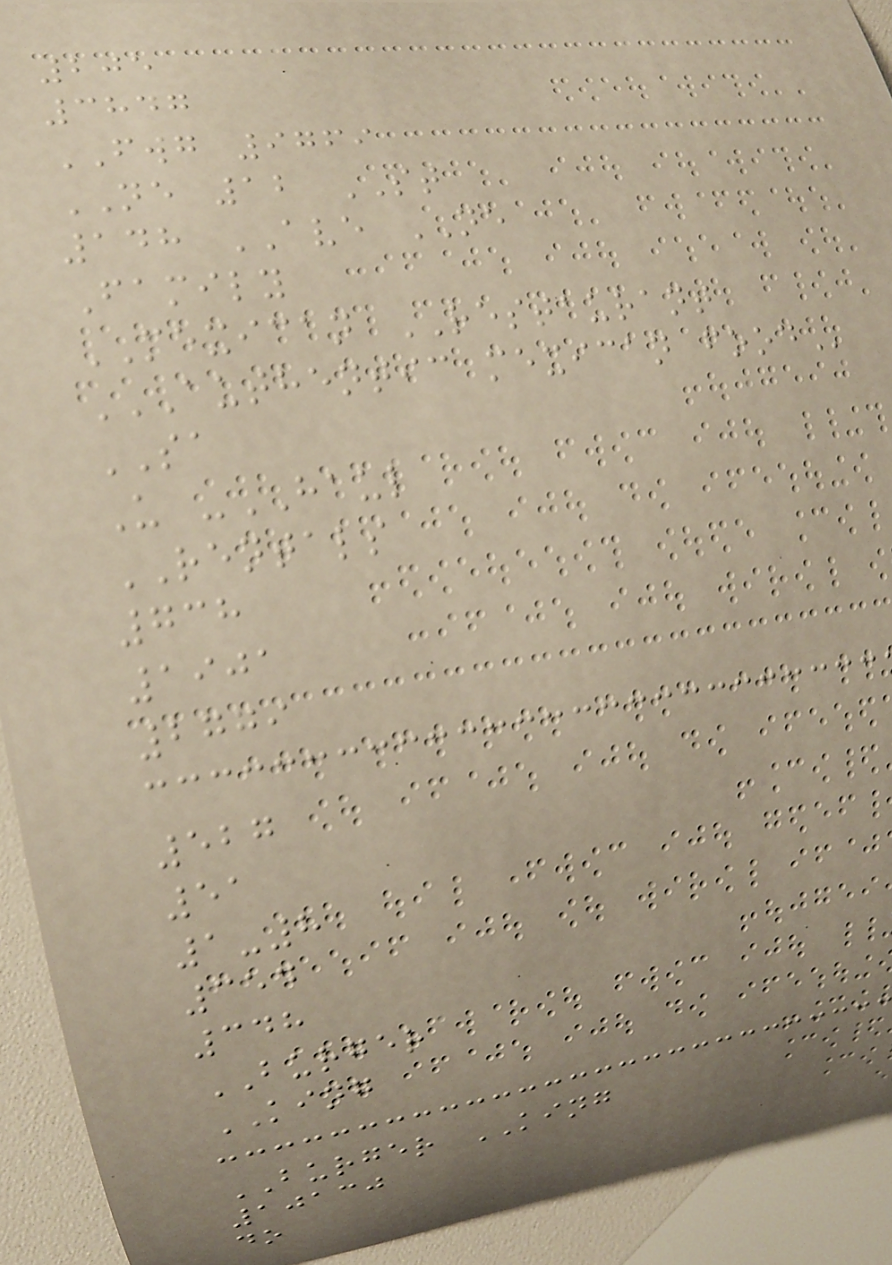205
3847
FWG 9769
NE 12 ST
148 AVE NE
Family
MEXICAN RESTAURANT
AUTHENTIC MEXICAN FOOD
SA
U -HAUL
RENTALS
738
1901
2779
527
51
1-8
354
348
BURGER
KING
BURGER KING
10130
do
